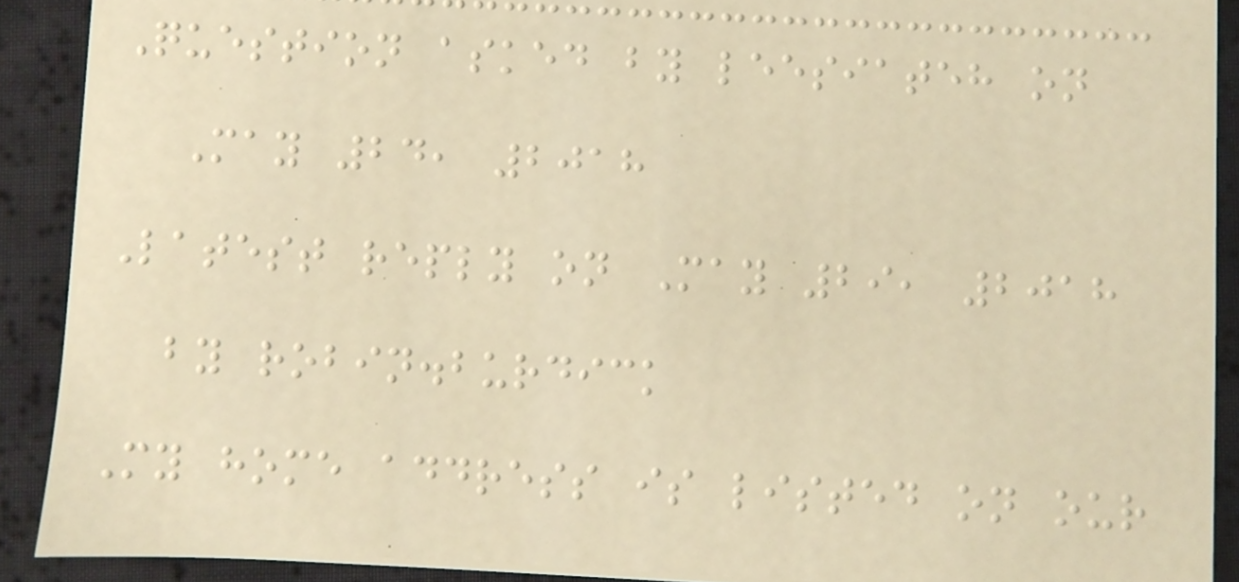Question asked by leesiateh on
May 24, 2018
Latest reply on May 29, 2018
by robin.burdick
My home address is listed on our
